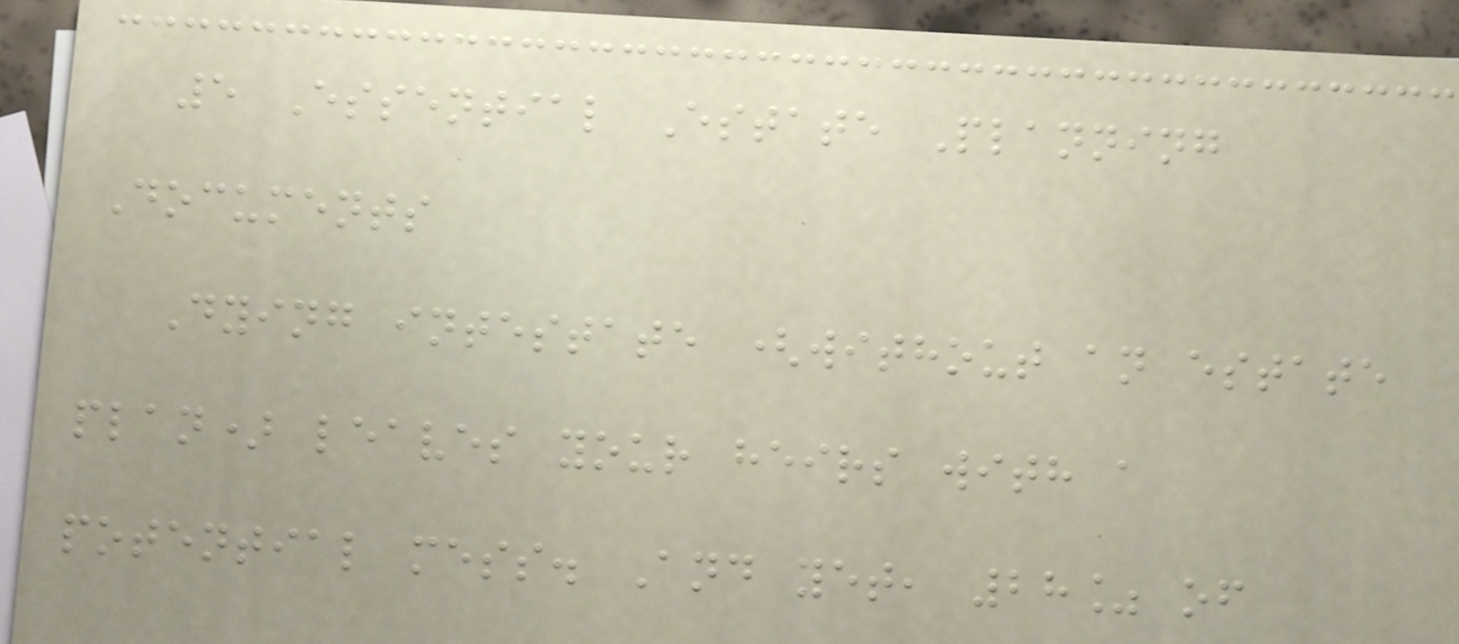5 Essential Estate Planning
Documents
Dying intestate (without an estate
plan) leaves your heirs with a
potential mess. And yet, 28% of
